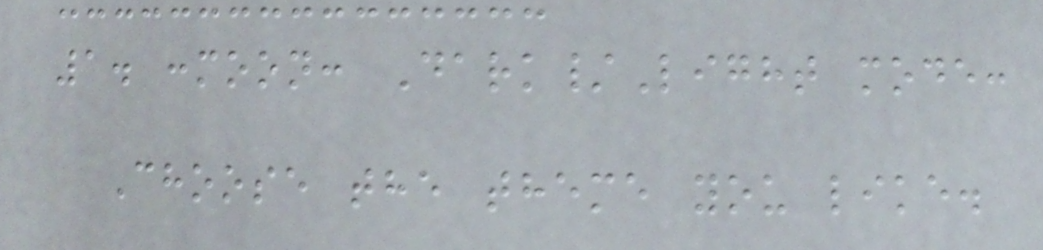1. :moon: Dark/Light mode:
Choose the theme you like.
